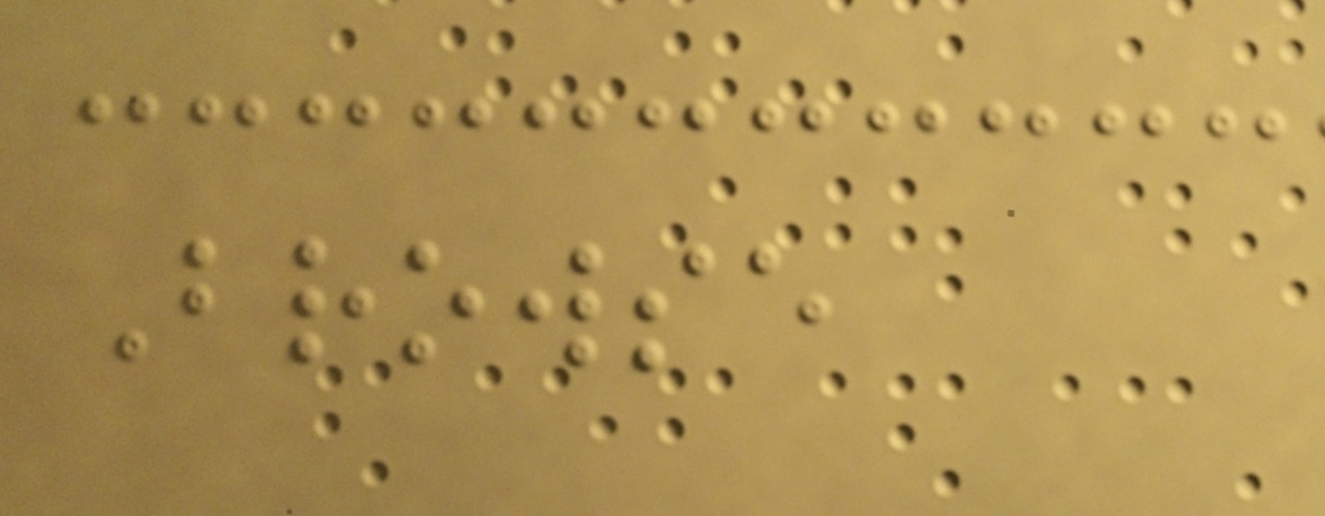Browse
